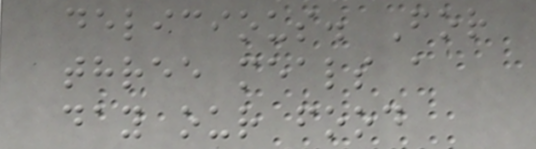delicious. For
three meals a
day our food
